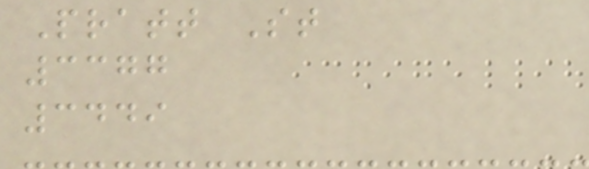Pratt St
3377
3449
